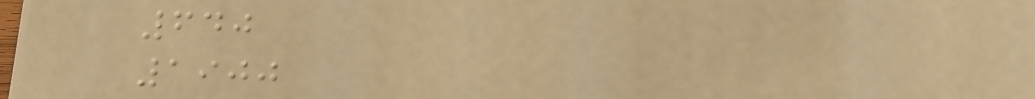640
1900
